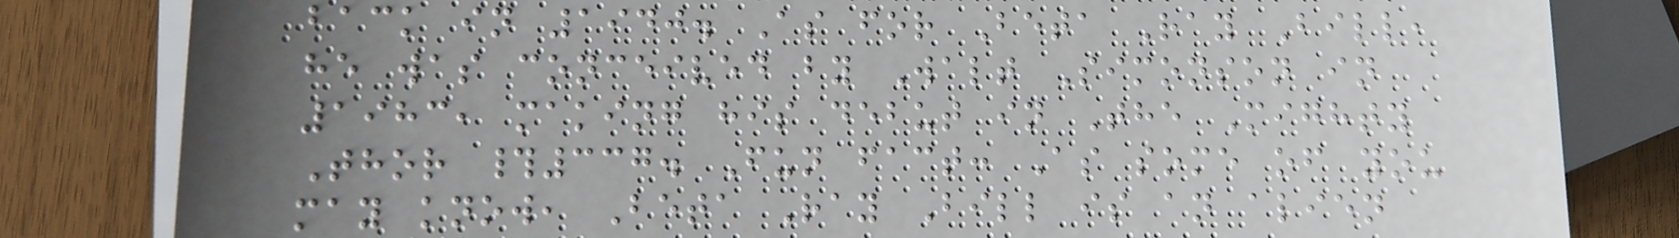back in 1940. As for Beta Ray Bill,
he was conceived by Walt Simonson in
1983, making his debut in The Mighty
Thor #337. Fun fact: As some of you
may know, Beta Ray Bill is an alien
